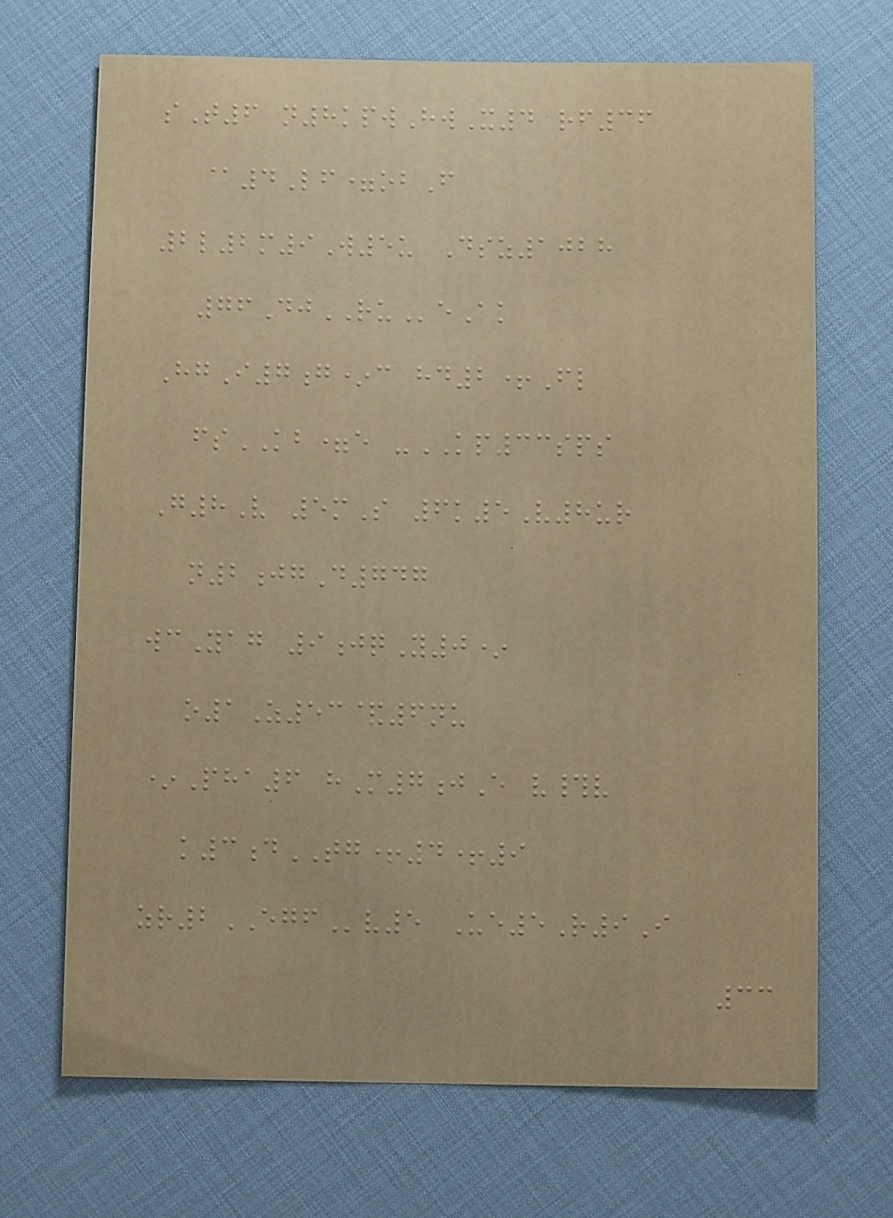sT6 n8kpwHwX4 rf36
@4Lf=obF
2l2m9W5u Dsz1028
76DjRUeAk
HgI7g*c hd2+Fl
fsKB=e -KP33sps
G8V 5mS 6k5V8ur
n2jgD747
wcYag 9jqY0*
o1Z53&6nu
*Pha6 hM7jE v#v
k3dTG+4+9
zr2EGFv5 Ue5R9I
33
